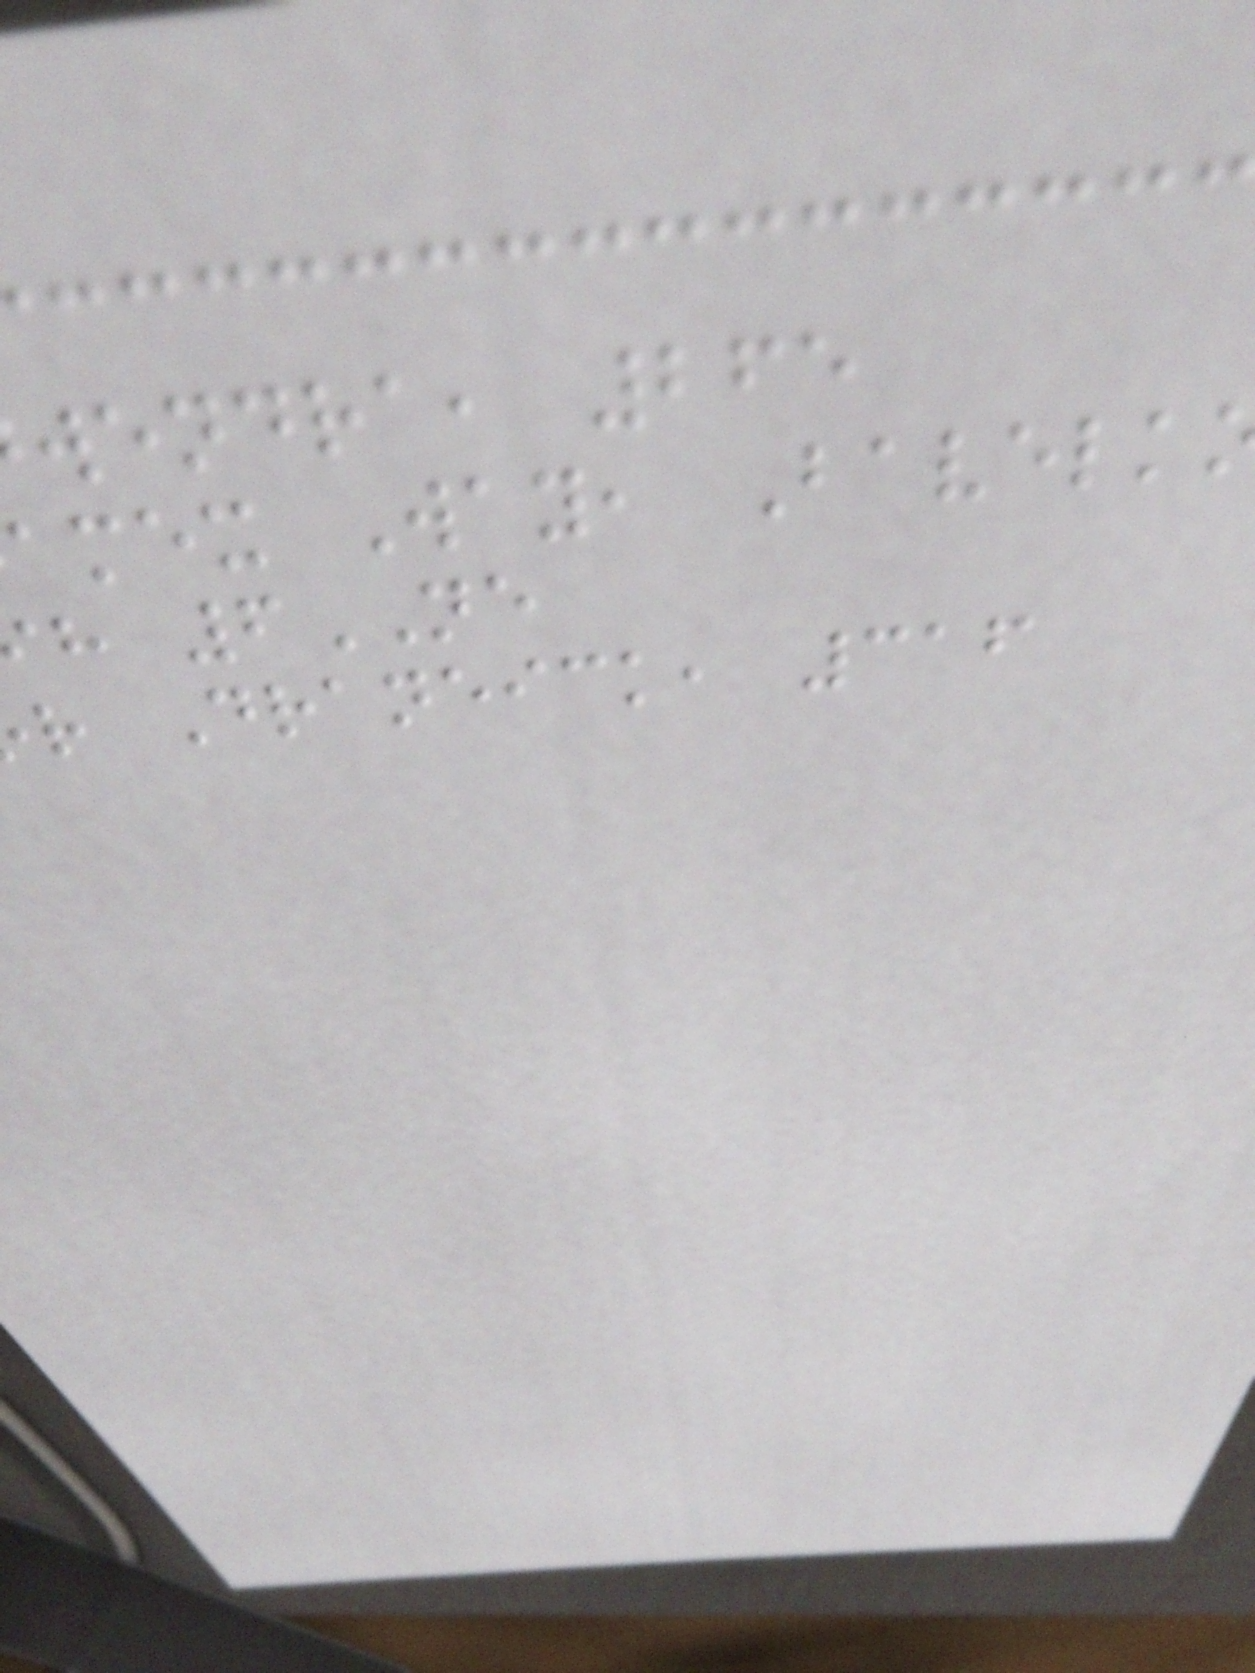wendra, 265
amex Way, Bavelk
h 6NE
r Draneick, 316
